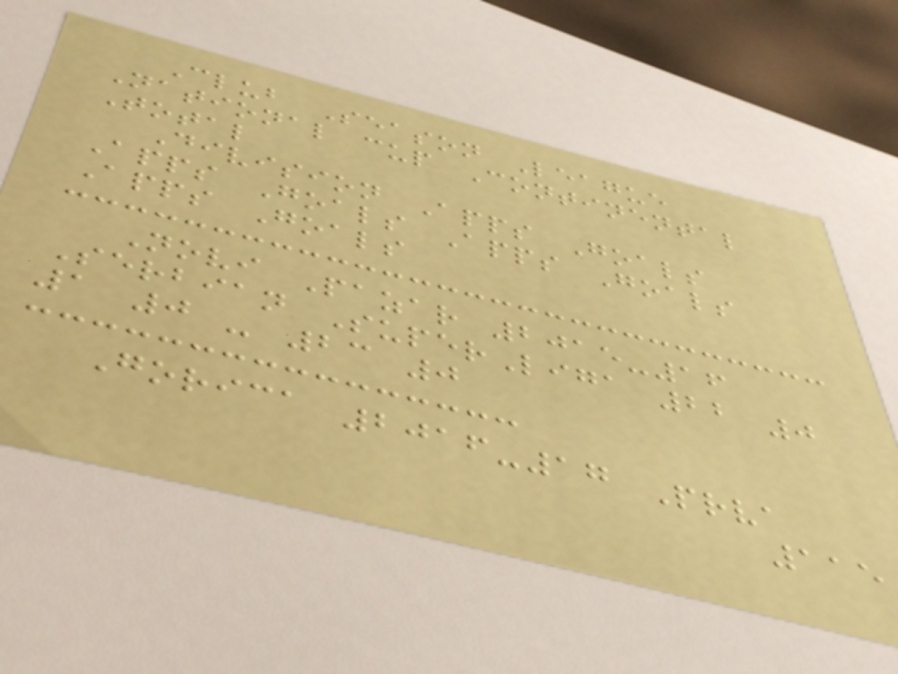Club Season League
National cup Continental
Total
Division Apps Goals
Apps Goals Apps Goals
Apps Goals
Novi Pazar 2015-16
Serbian SuperLiga 22 0
1 0 - 23 0
Gorica 2016-17 Prva
115
